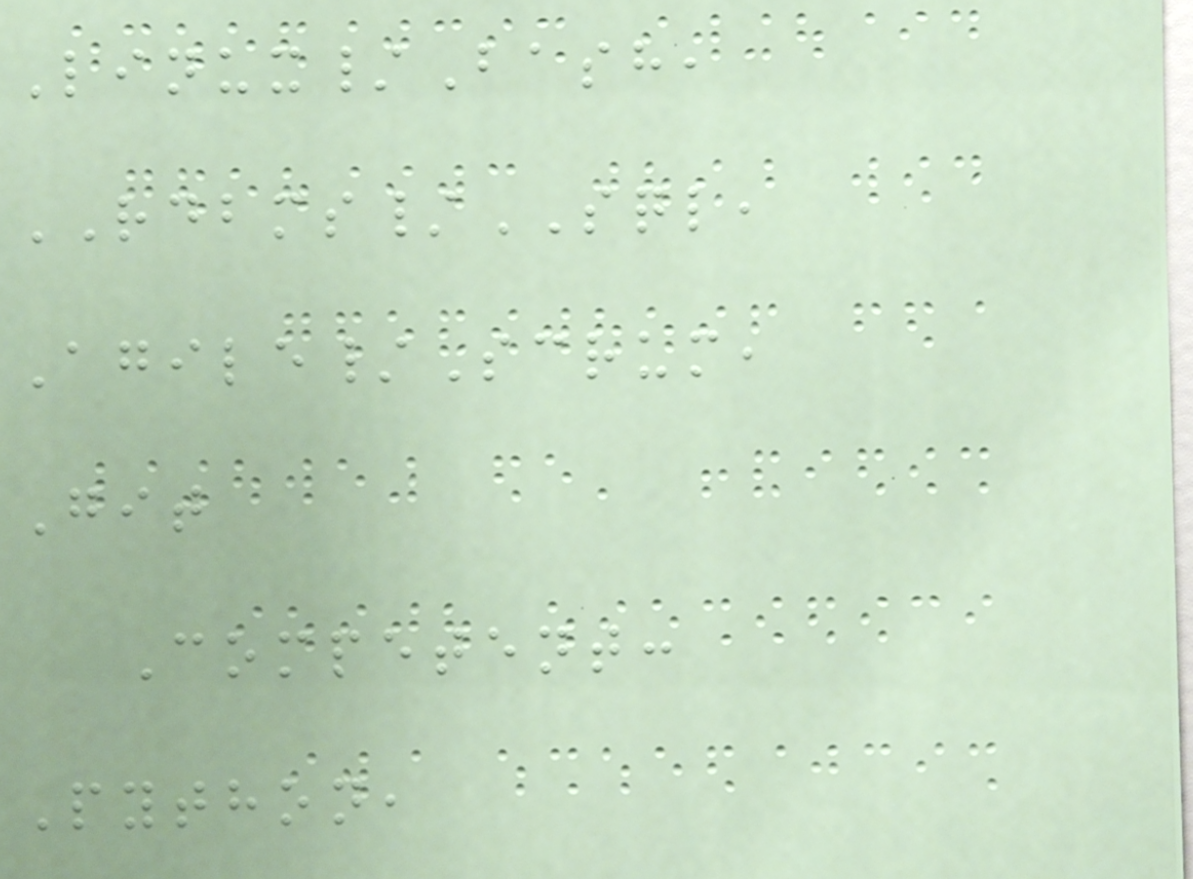Linux/Bash,
RDBMS/SQL,
Agile/Scrum,
Git
Competent:
Python,
